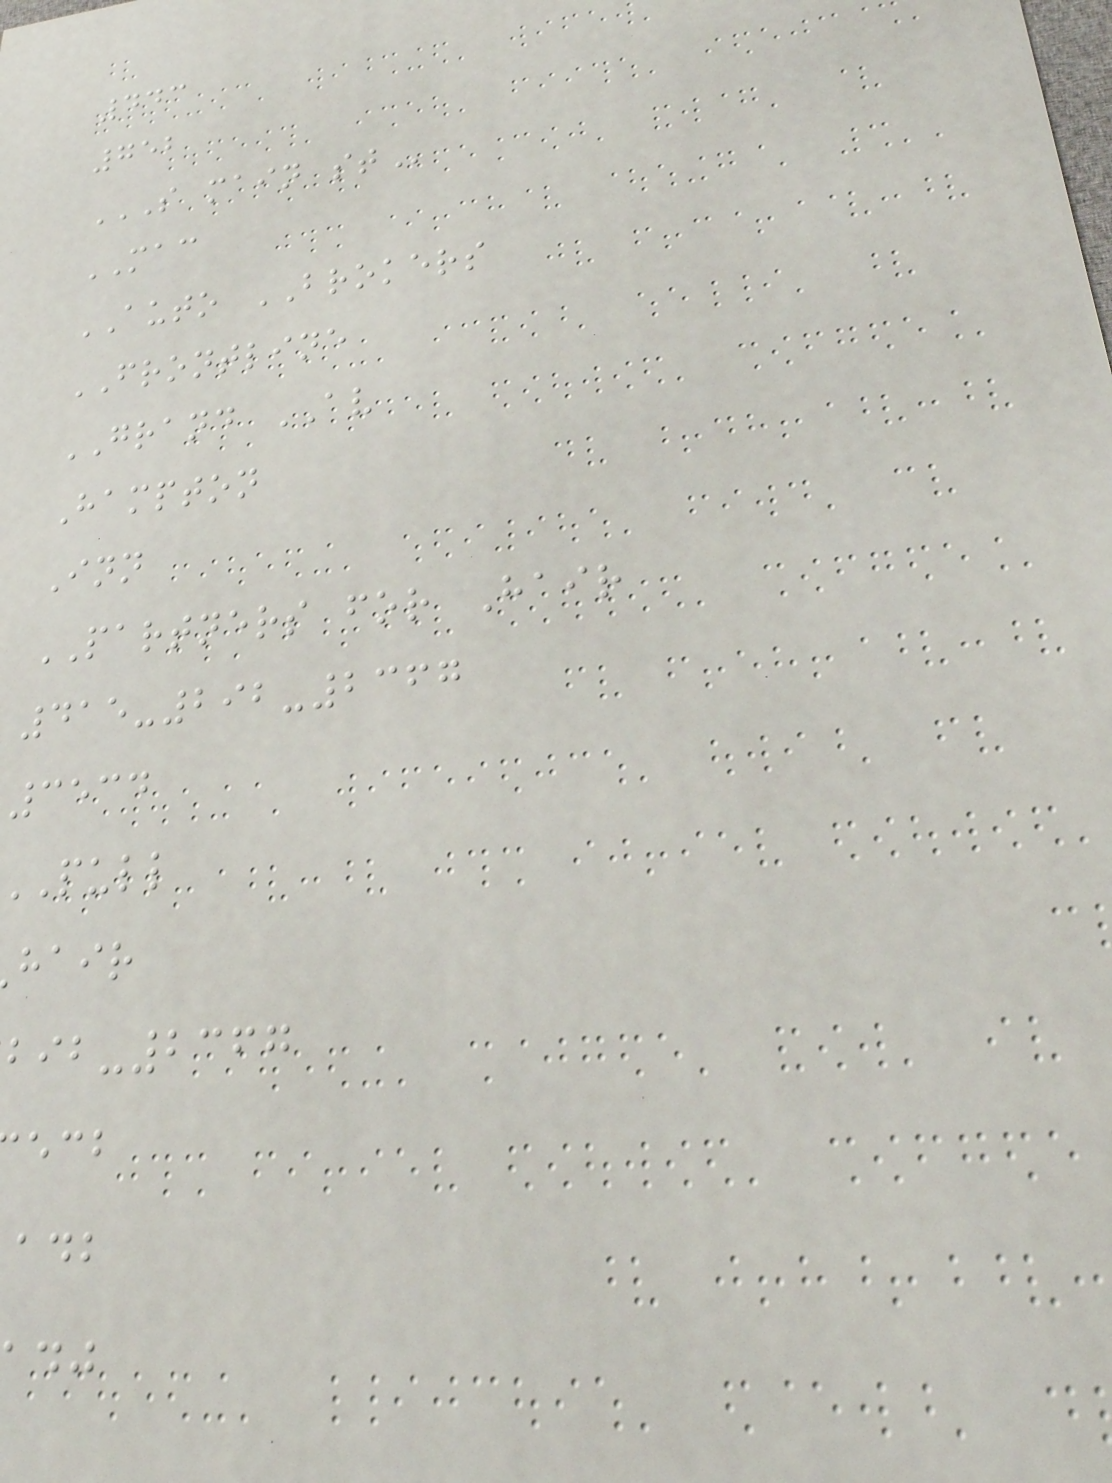443
752
S MAIN ST
MAC
AUTO BROKERS
FRONTLINE
GRAND AV
Hampton
Inn
PARTNERS for Hair
415-292-2367
3534
pull
hair
-2367
